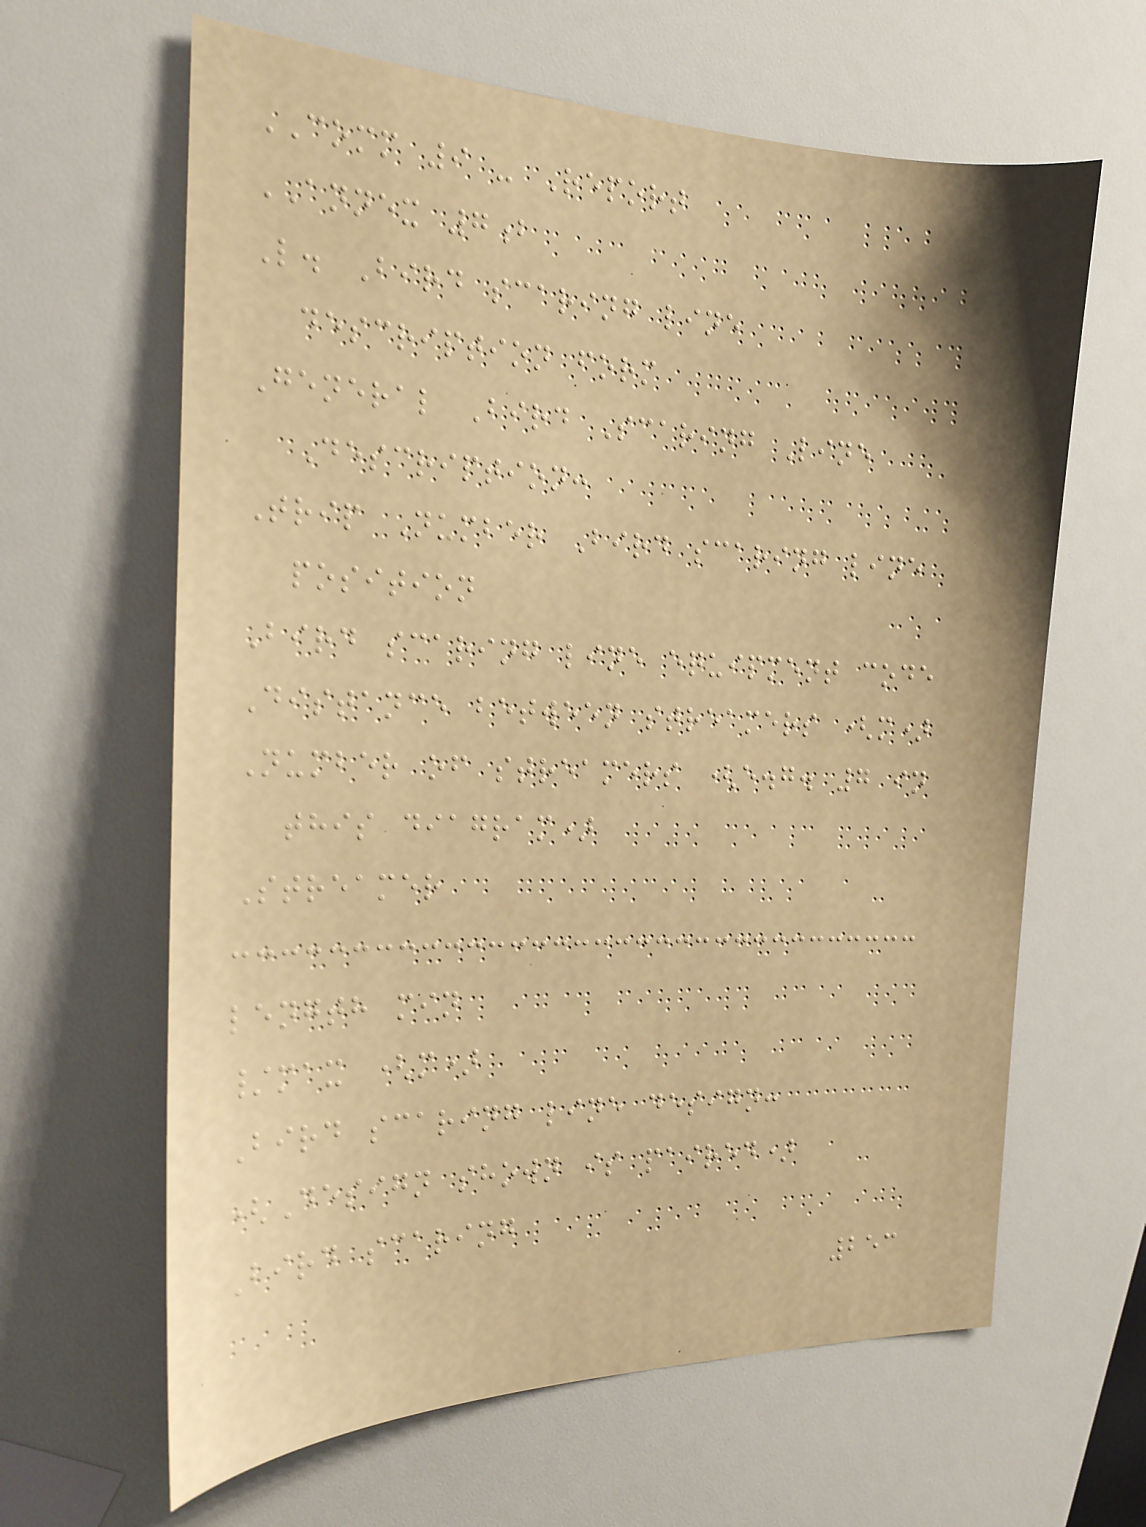COMM 9 - Report
ANNEX 7b
L. Bird scaring line
description form
General Bird Scaring Line
Description:
Trip Number Bird scaring line
position
Bird scaring line equipment code
Distance between streamers (m)
Number of streamers (e.g. 7 in
this diagram)
Streamer
length min
/max (m)
Bird scaring line design:
(Design shown is paired)
Bird scaring
253
